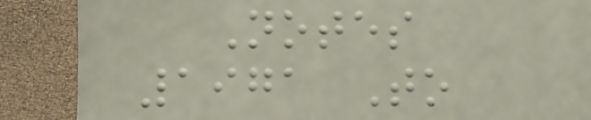Notes
1971 To
